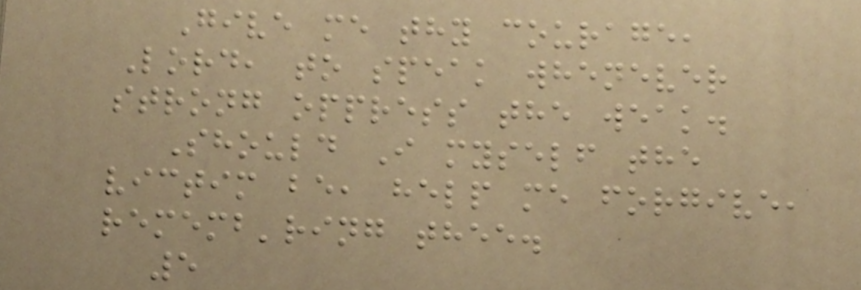Give me thy courage,
Lord, to speak whenever
strong oppress the weak.
Should I myself the
victim be, help me forgive,
rememb'ring thee.
5
